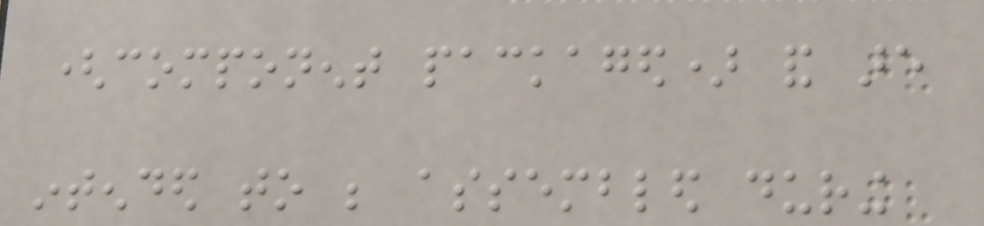(component packaged) and are
intended to be assembled during
